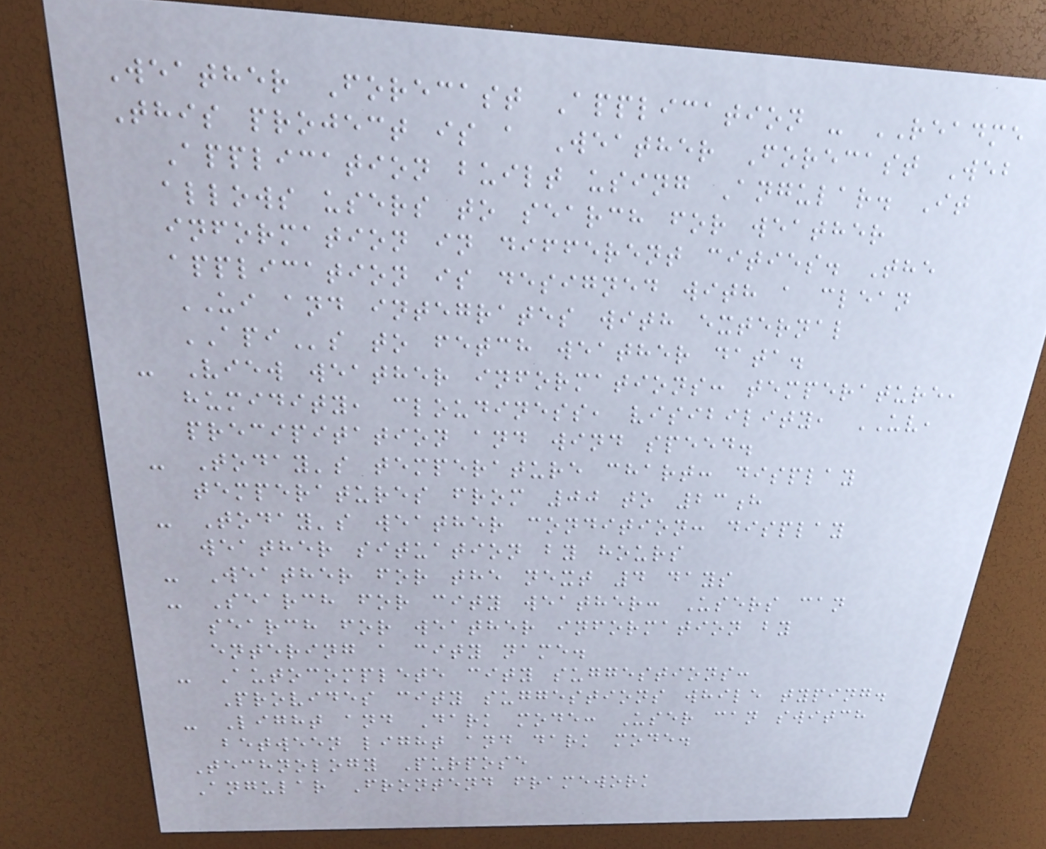Weather Forecast Application - README
This project is a Weather Forecast Web
Application built using Angular. It
allows users to search for weather
information in different cities. The
application is designed with a clean
UI and integrates with external
APIs to fetch weather data.
- View weather informations: temperature,
humidity, cloudiness, visibility, UV,
precipitation and wind speed.
- Today's temperature chart: display
temperatures from 00 to 23h
- Today's weather condition: display
weather situation by hours
- Weather for the next 4 days
- Search for city weather: Users can
search for weather information by
entering a city name.
- Autocomplete city suggestions:
Provides city suggestions while typing.
- Light and Dark mode: User can switch
between light and dark mode.
Technology Purpose
Angular Frontend framework
